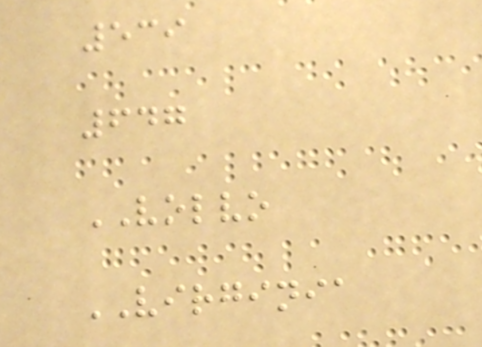539
647
VOLVO
VIRGINIA
